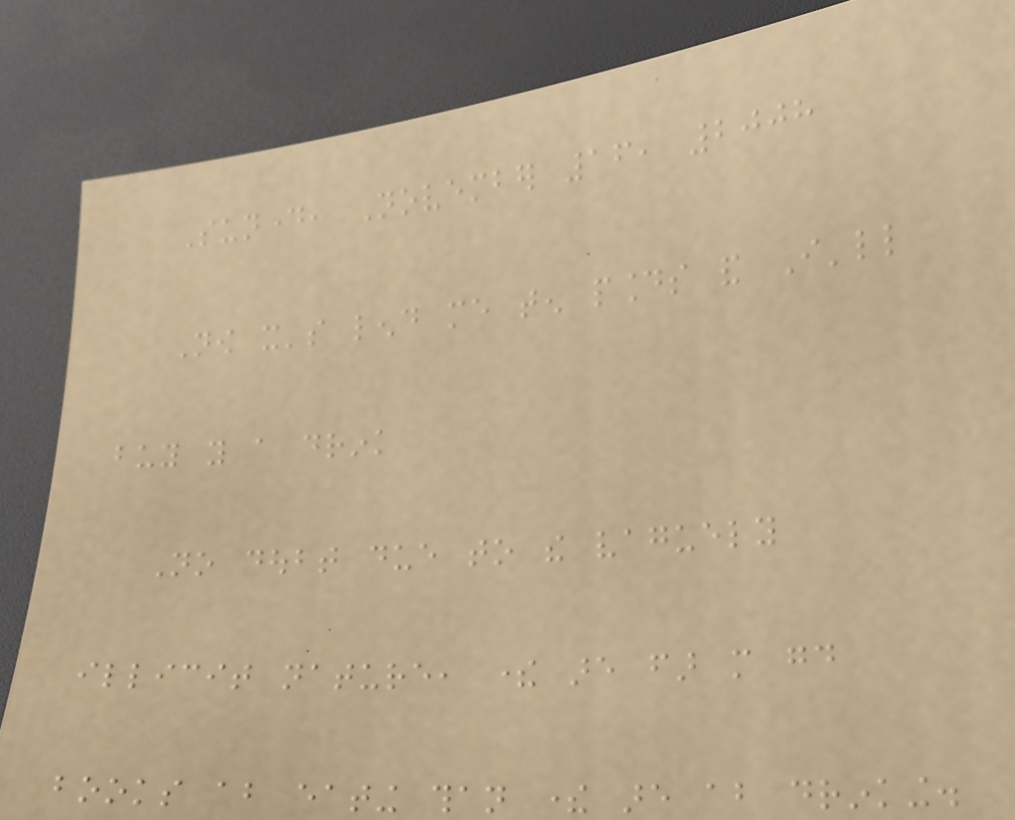Sunday, November 16, 2008
Now it's lend me ten pounds and I'll
buy you a drink
No doubt due to the vaguely
illicit nature, there are far more good
books about eating than there are about drinking.
